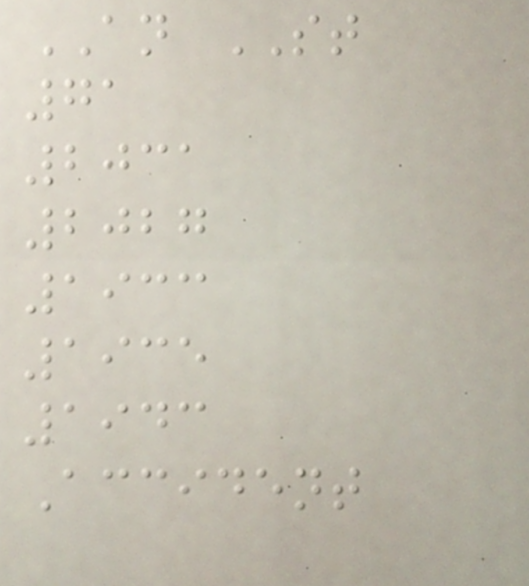AN ST
71
2031
2027
1933
1935
1943
Accident
